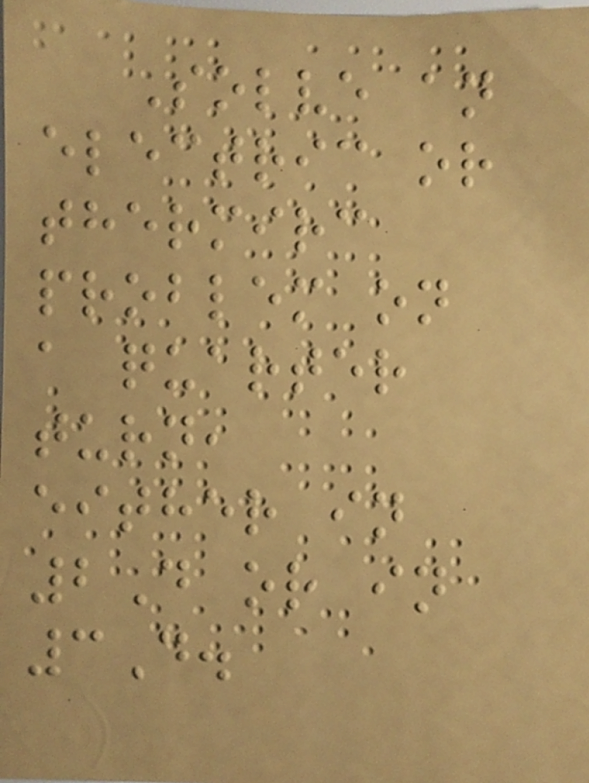Solve an
electric or
thermirc
problem on
a quarter
turn,
either in
2D or in
3D.
